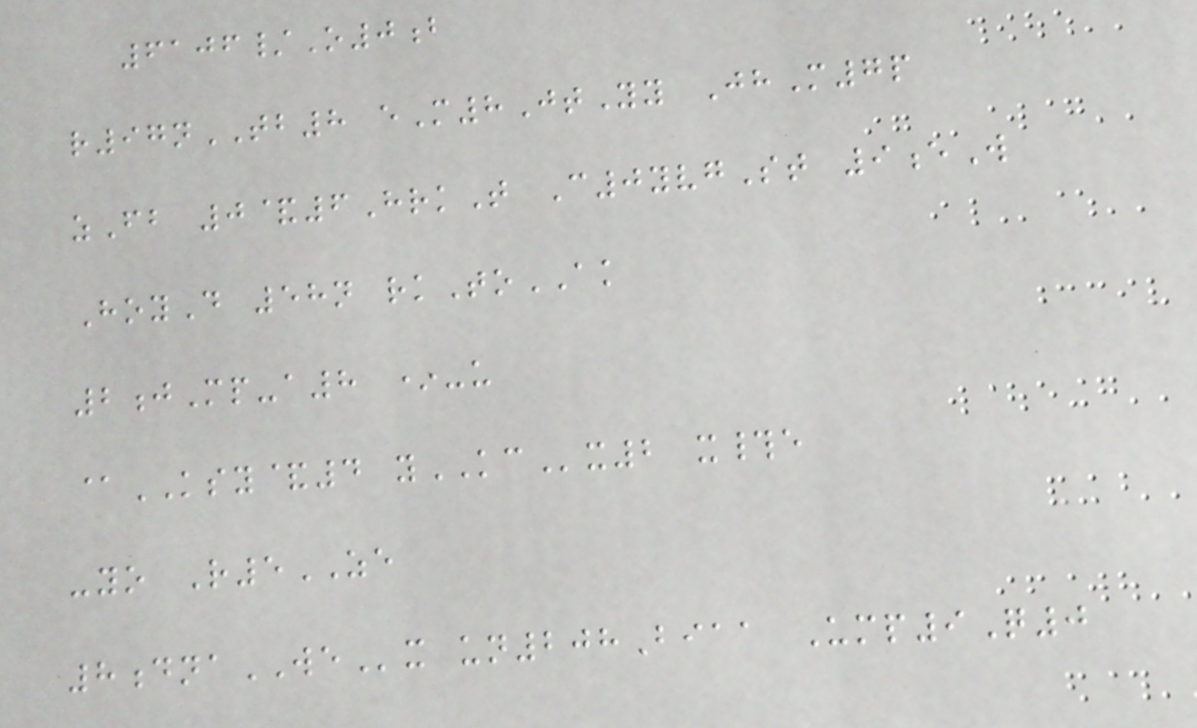6106/O0b
r97nTB8 eM8JtYy JhM7p
zFb 0&6HrkT C0yvgSt 9eW
HoyD 58n rkToAK
2jMp-a8 *-u
@KSY&4 yKCx2 x#e
-yo R5ZE
8dnaWEx un208Biaa Ump9Q0
